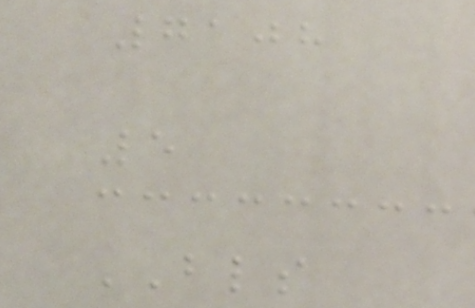7108
5
BLS
